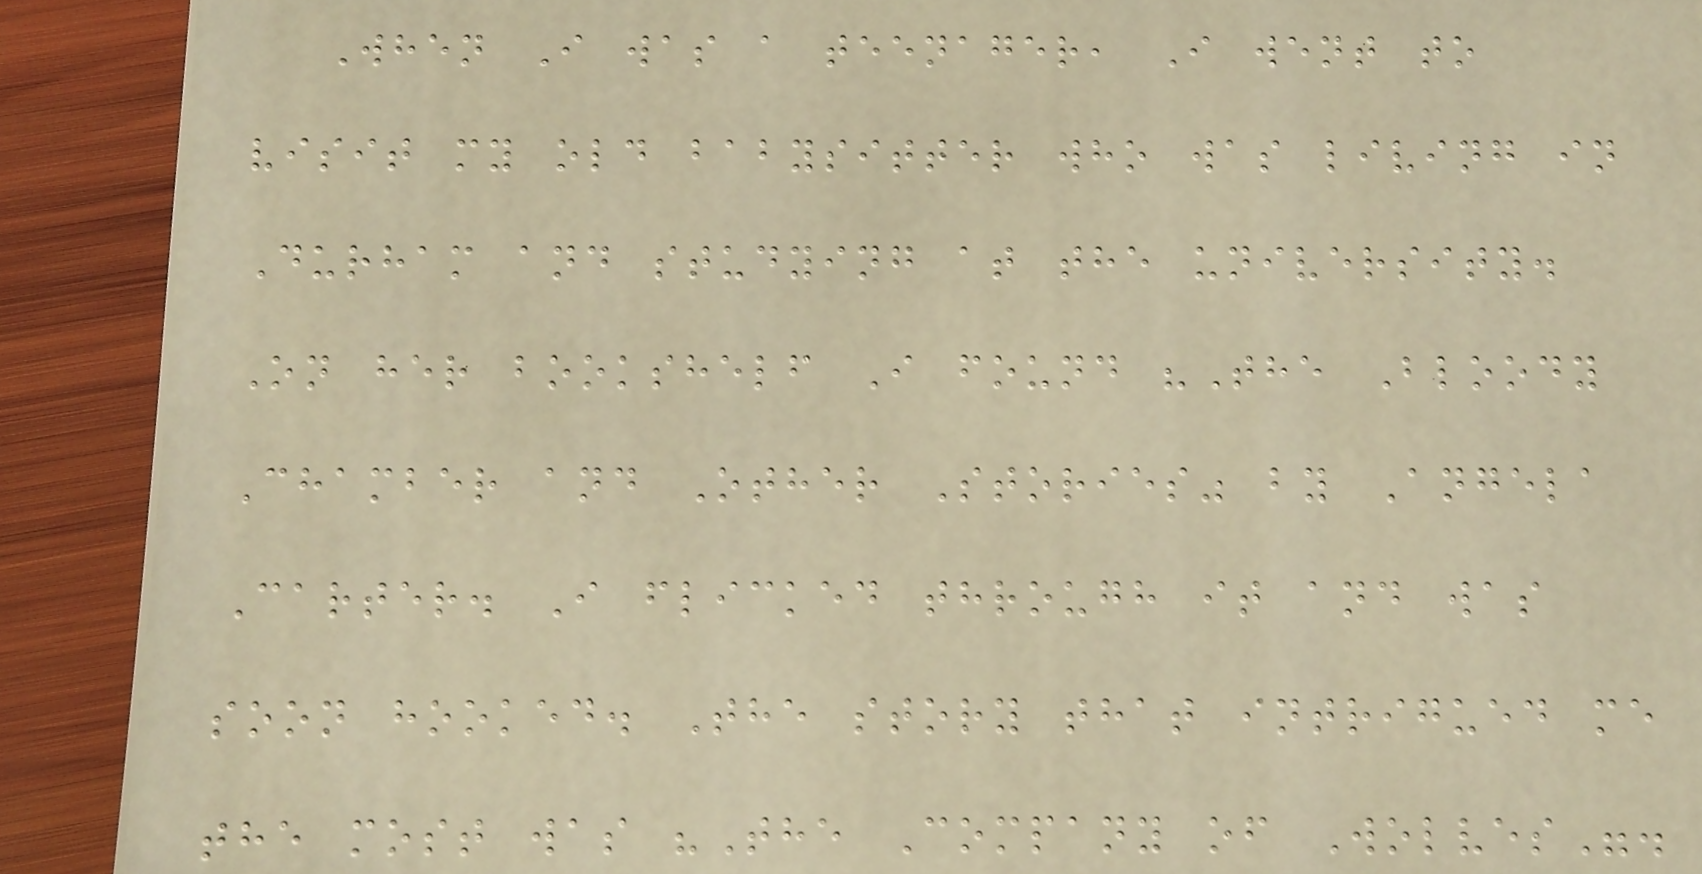When I was a teenager, I went to
visit my old babysitter who was living in
Durham and studying at the university.
On her bookshelf I found "The Bloody
Chamber and Other Stories" by Angela
Carter. I flicked through it and was
soon hooked. The story that intrigued me
the most was "The Company of Wolves".
